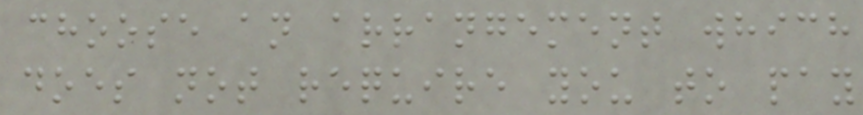choose an arrangement which
does not require you to pay
